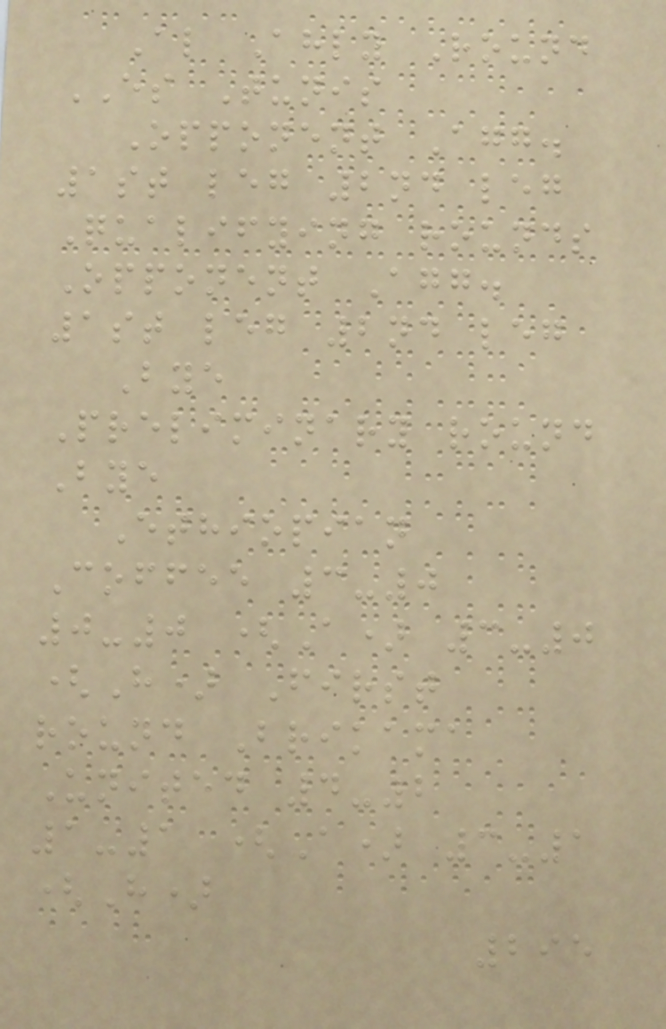Al Ahly Round
ES Tunis
Opponent Agg.
1st leg 2nd leg
Qualifying rounds
Opponent Agg.
1st leg 2nd leg
Bye
Preliminary round
Bye
Ethiopian
Coffee 3-0
0-0 (A) 3-0
(H) First
round Brikama
United 4-2
1-1 (A) 3-1
(H)
295
